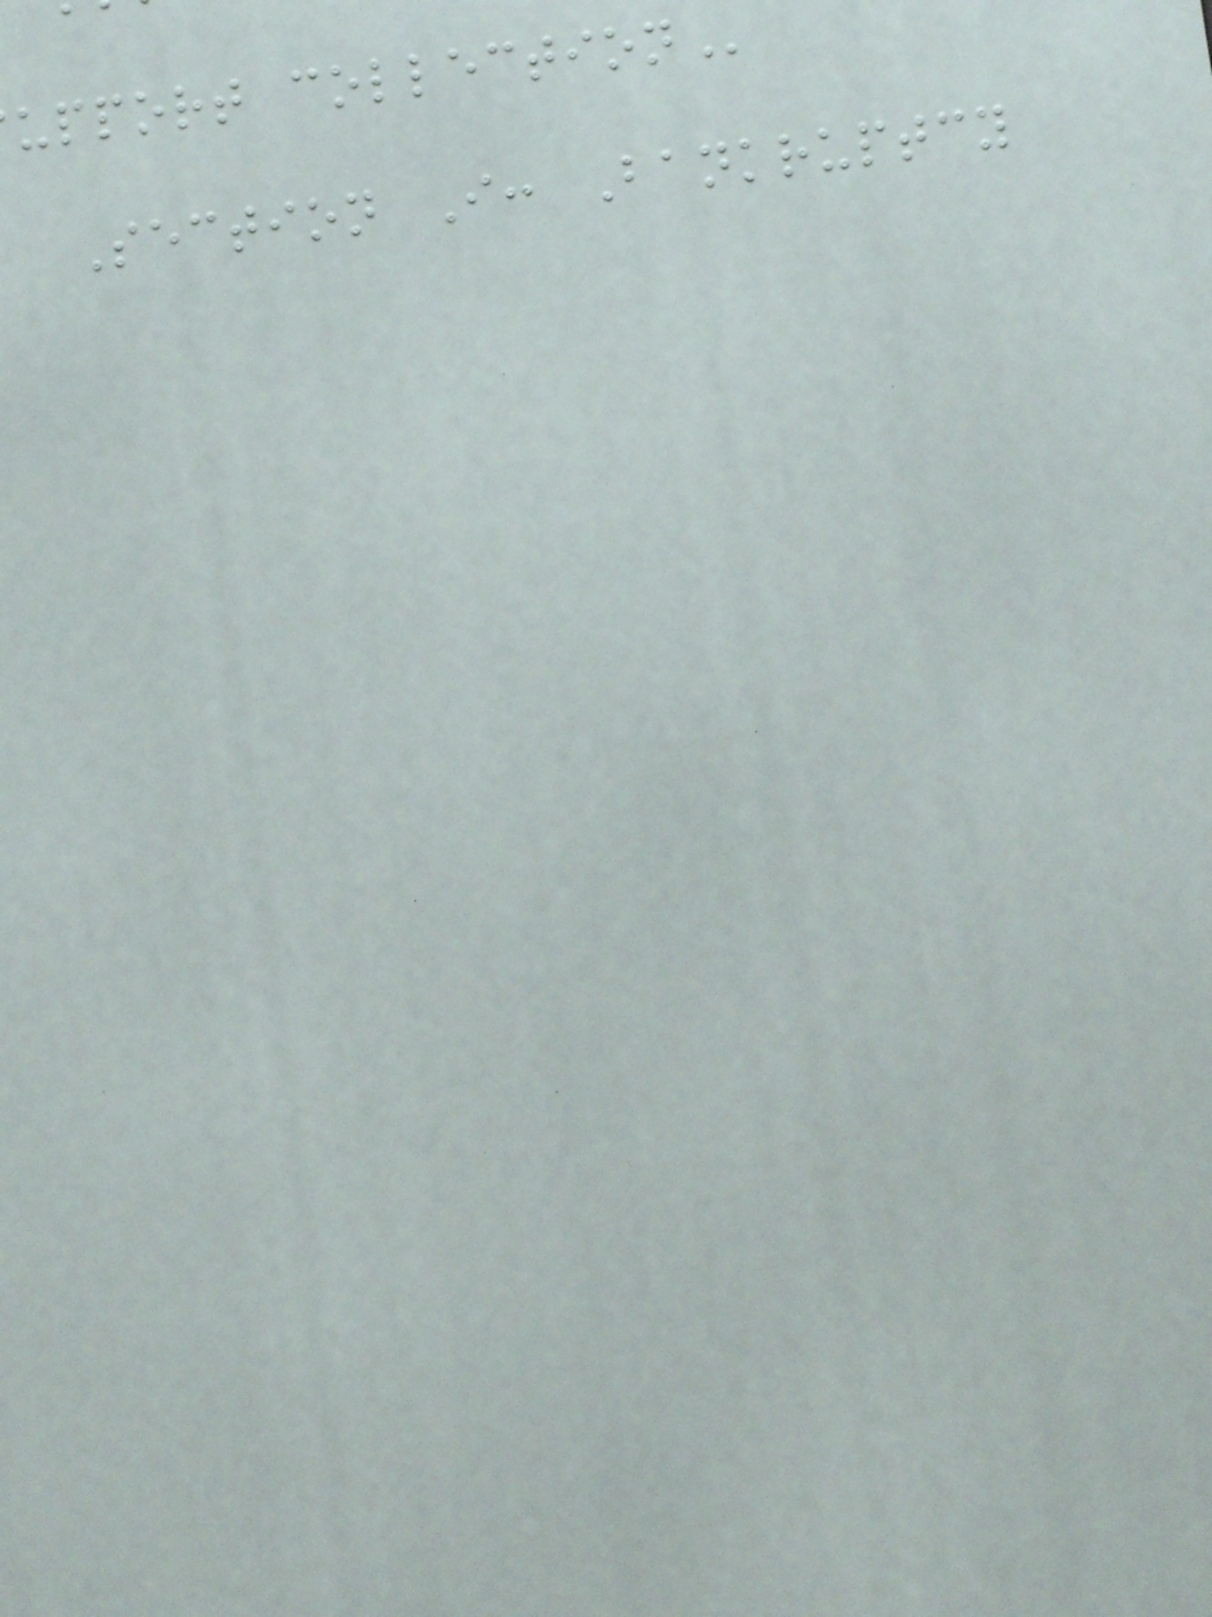upport
Section I: Bankruptcy
